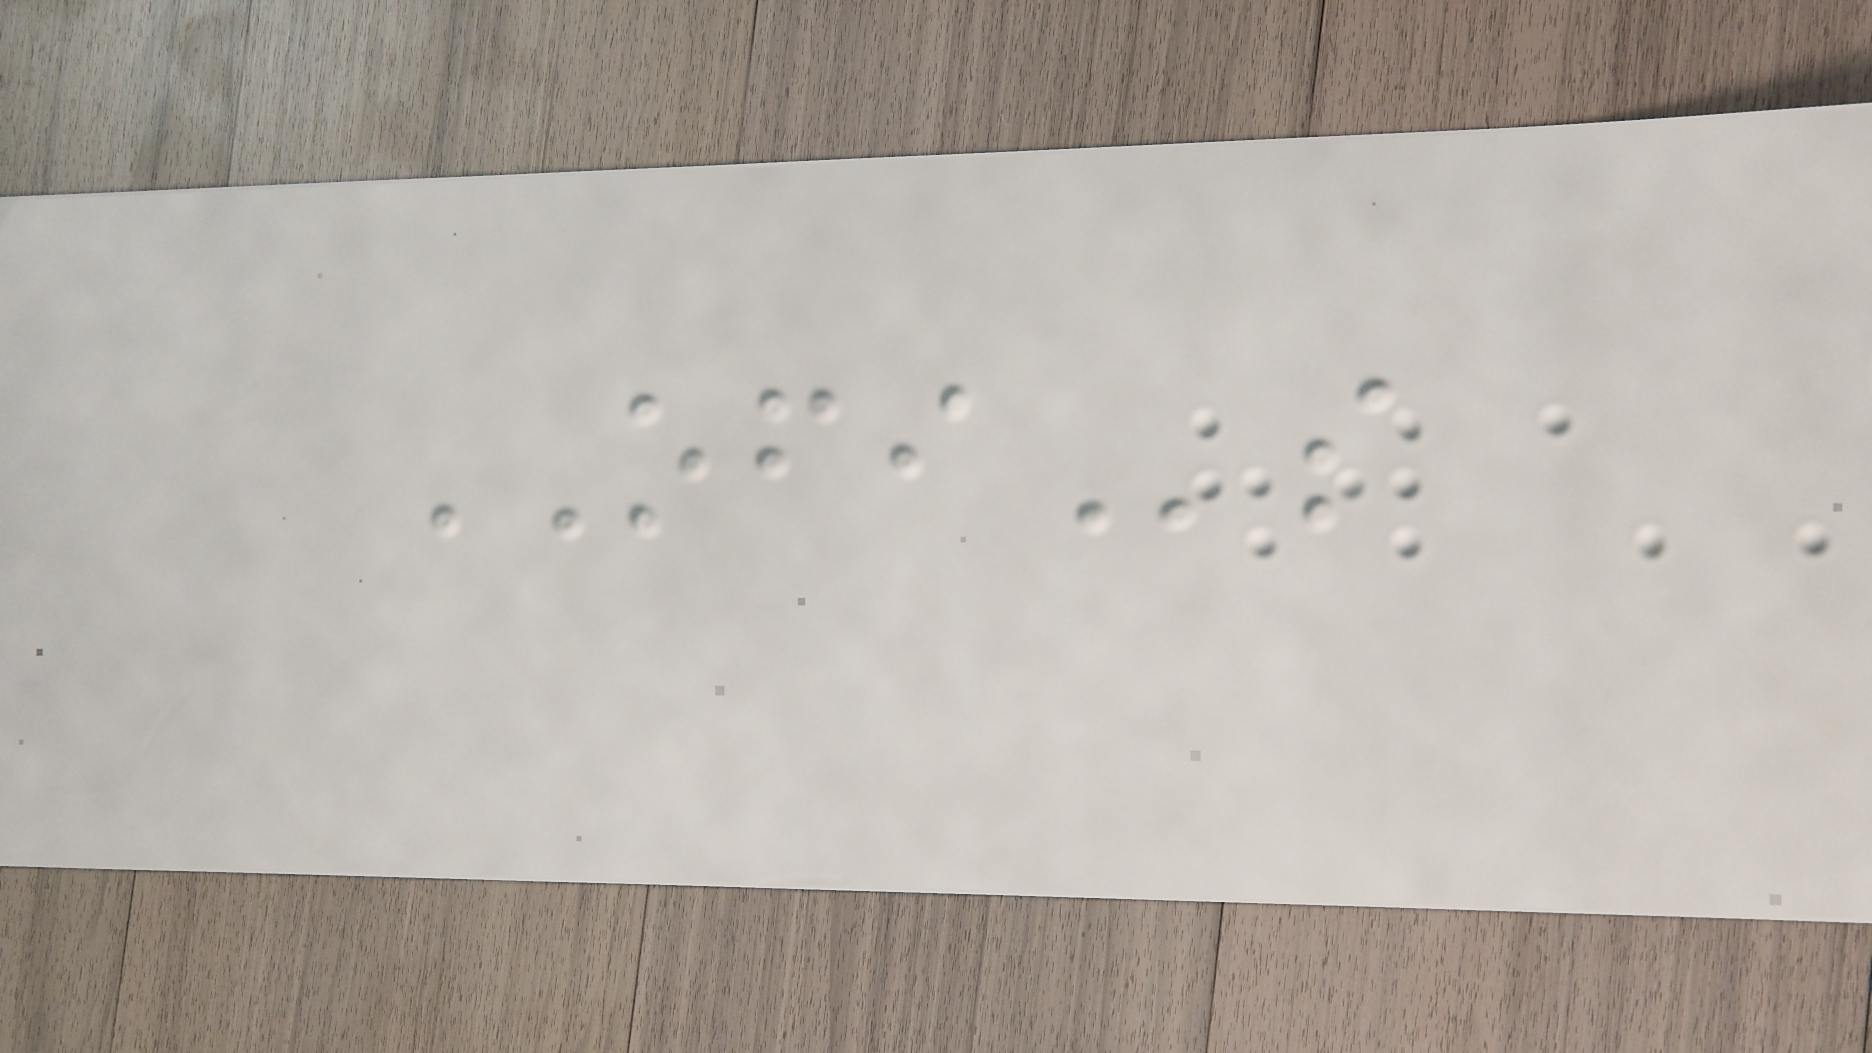OFIs
